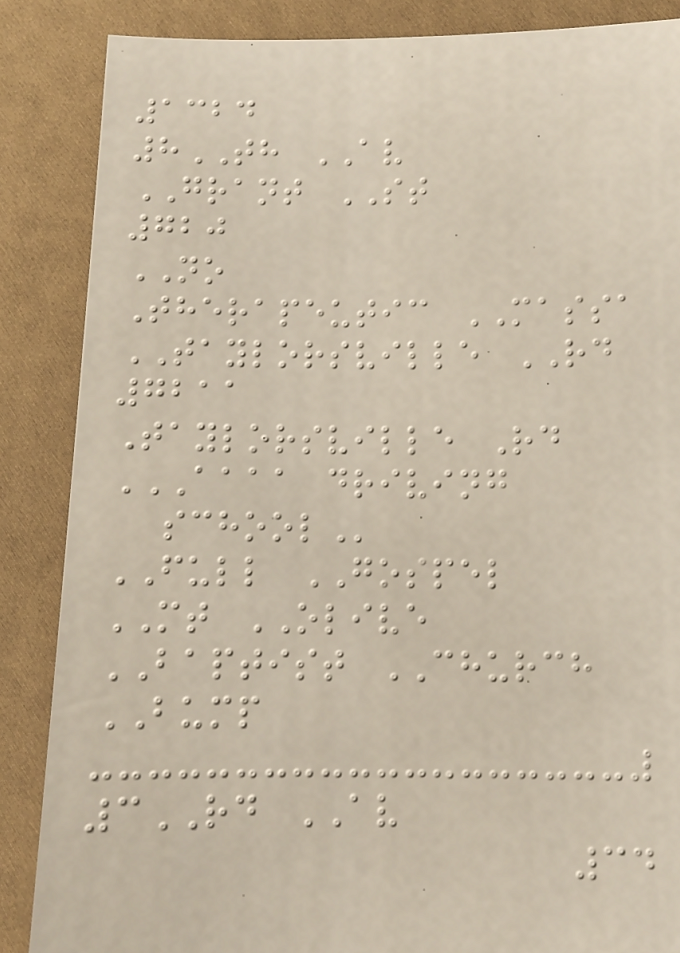1324
8TH AV
GRANT ST
720
NO
Therapeutic MASSA
TAYLORSVILLE RD
7211
Taylorsville Rd
AAAA DRIVING
SCHOOL
FULL GOSPEL
MT OLIVE
BAPTIST CHURCH
BUMP
3RD AV
34
